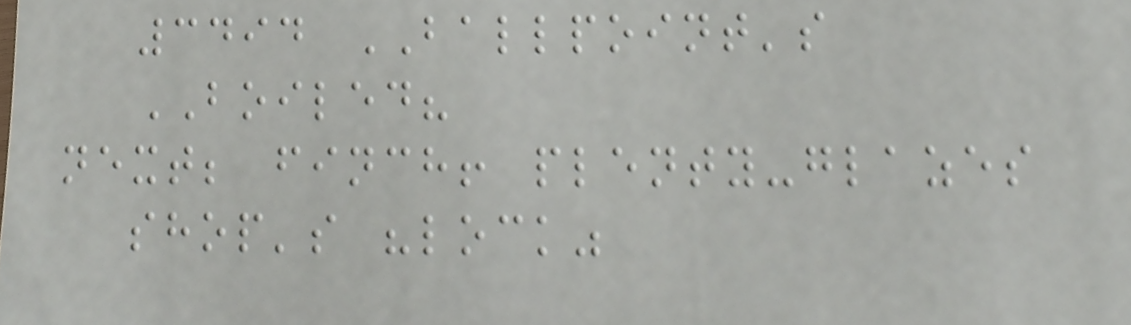3494 BALLPOINT's
BOILED?
next; finch! plenty-glazes
shop's "lock"
